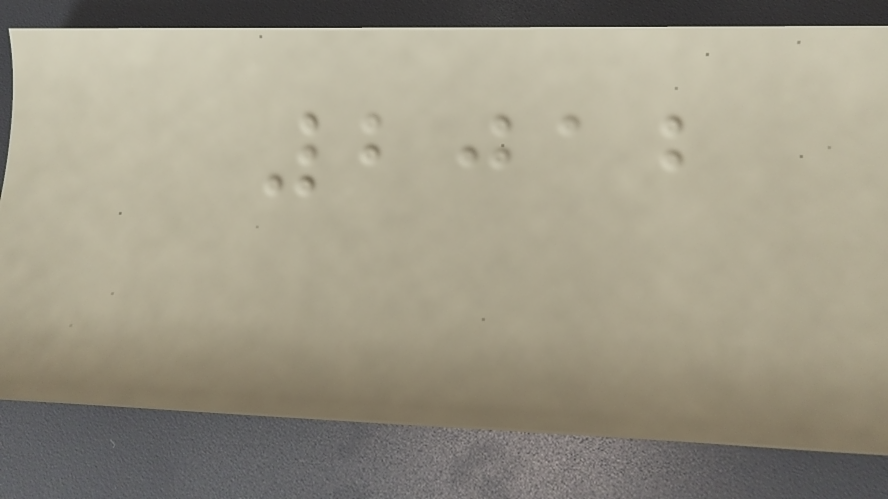2012
